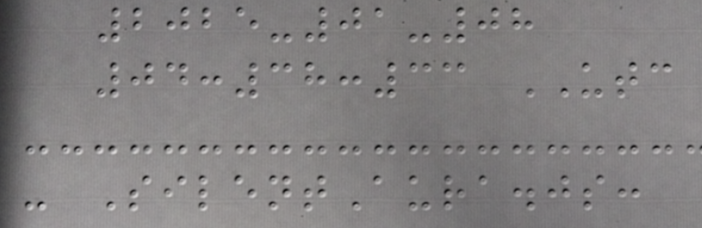2025-01-08
04:38:33 UTC
- SilentAura.js:
